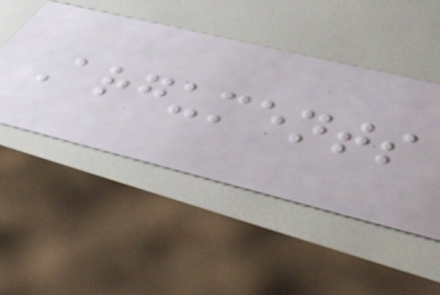Arguments
